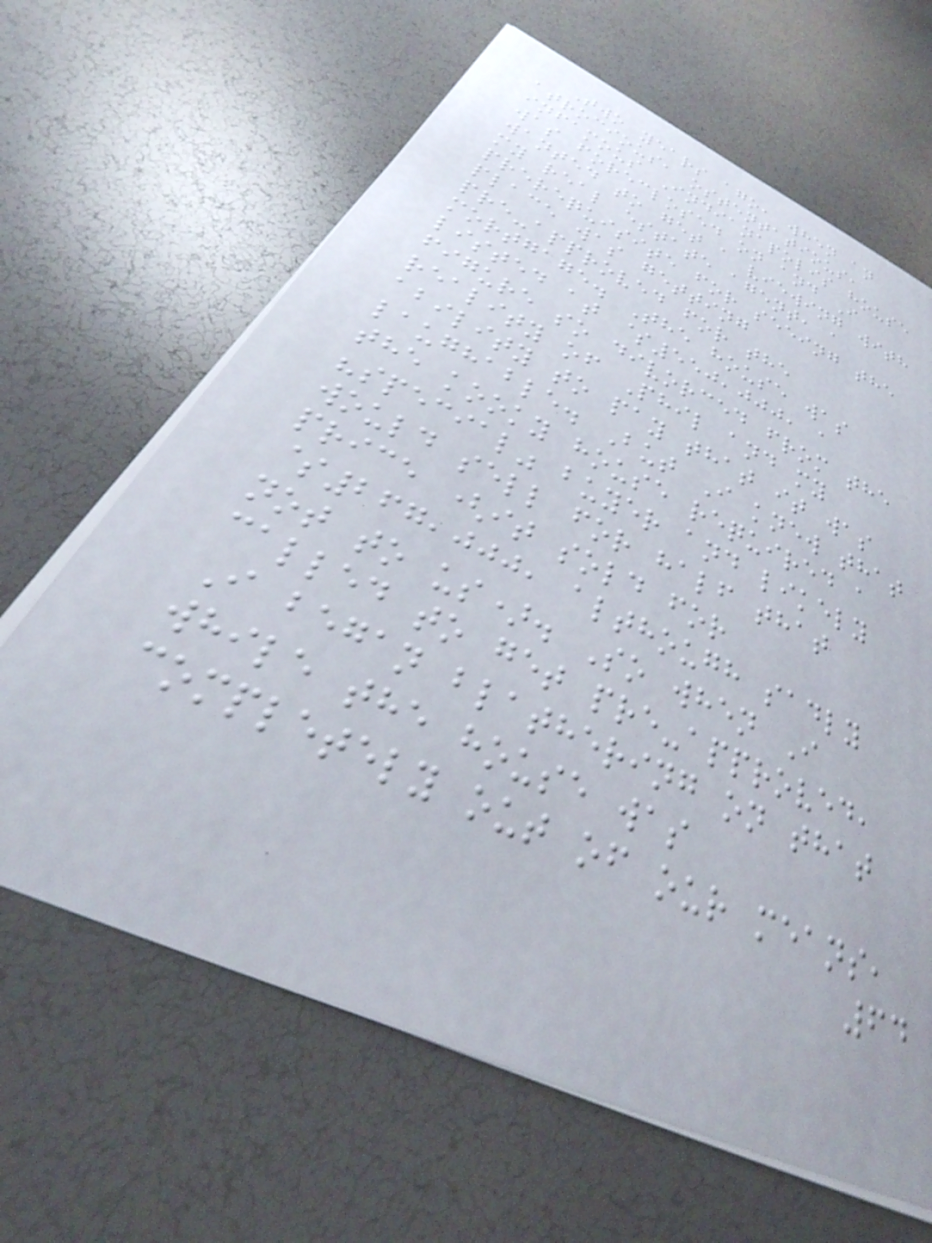Two years ago, when an
atrocious, ostentatious,
infamous Indianapolis house
was foreclosed on and I
wanted to get a viewing with
my real estate agent, a
prerequisite for seeing the
place was getting
pre-approved for the
mortgage. The house was
listed at $550,000, a
figure so divorced from the
reality of Phil and my
ability to pay that it was
laughable. But I knew that
the kooky house required a
"special" buyer and likely
would sell for half that
price (it sold for
$267,000, although sadly
not to us). So when I
called to get pre-approved,
I began blathering on that
while the house was
completely out of our means,
64
